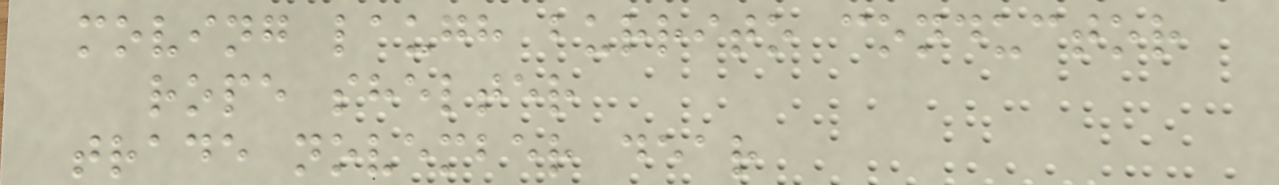moving laugh burrito conductor
rope shelter
trade november dear
